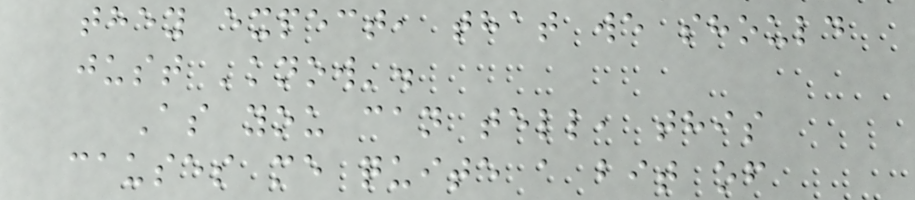they expect, that we should
just 'know'.
As you can tell, this
causes me quite a bit of
